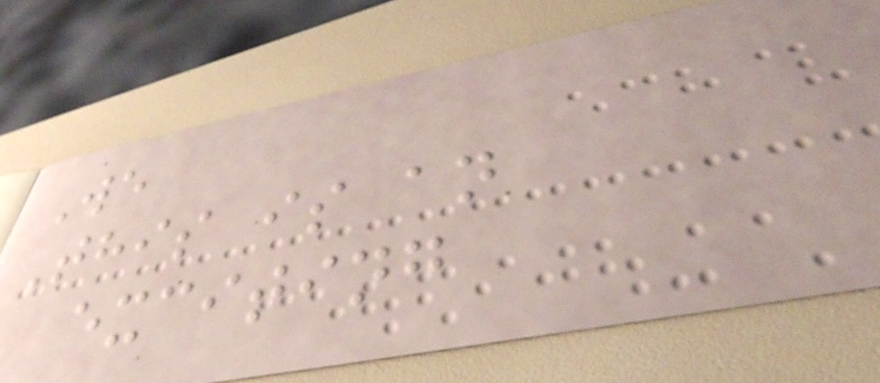We
This is an
exciting
